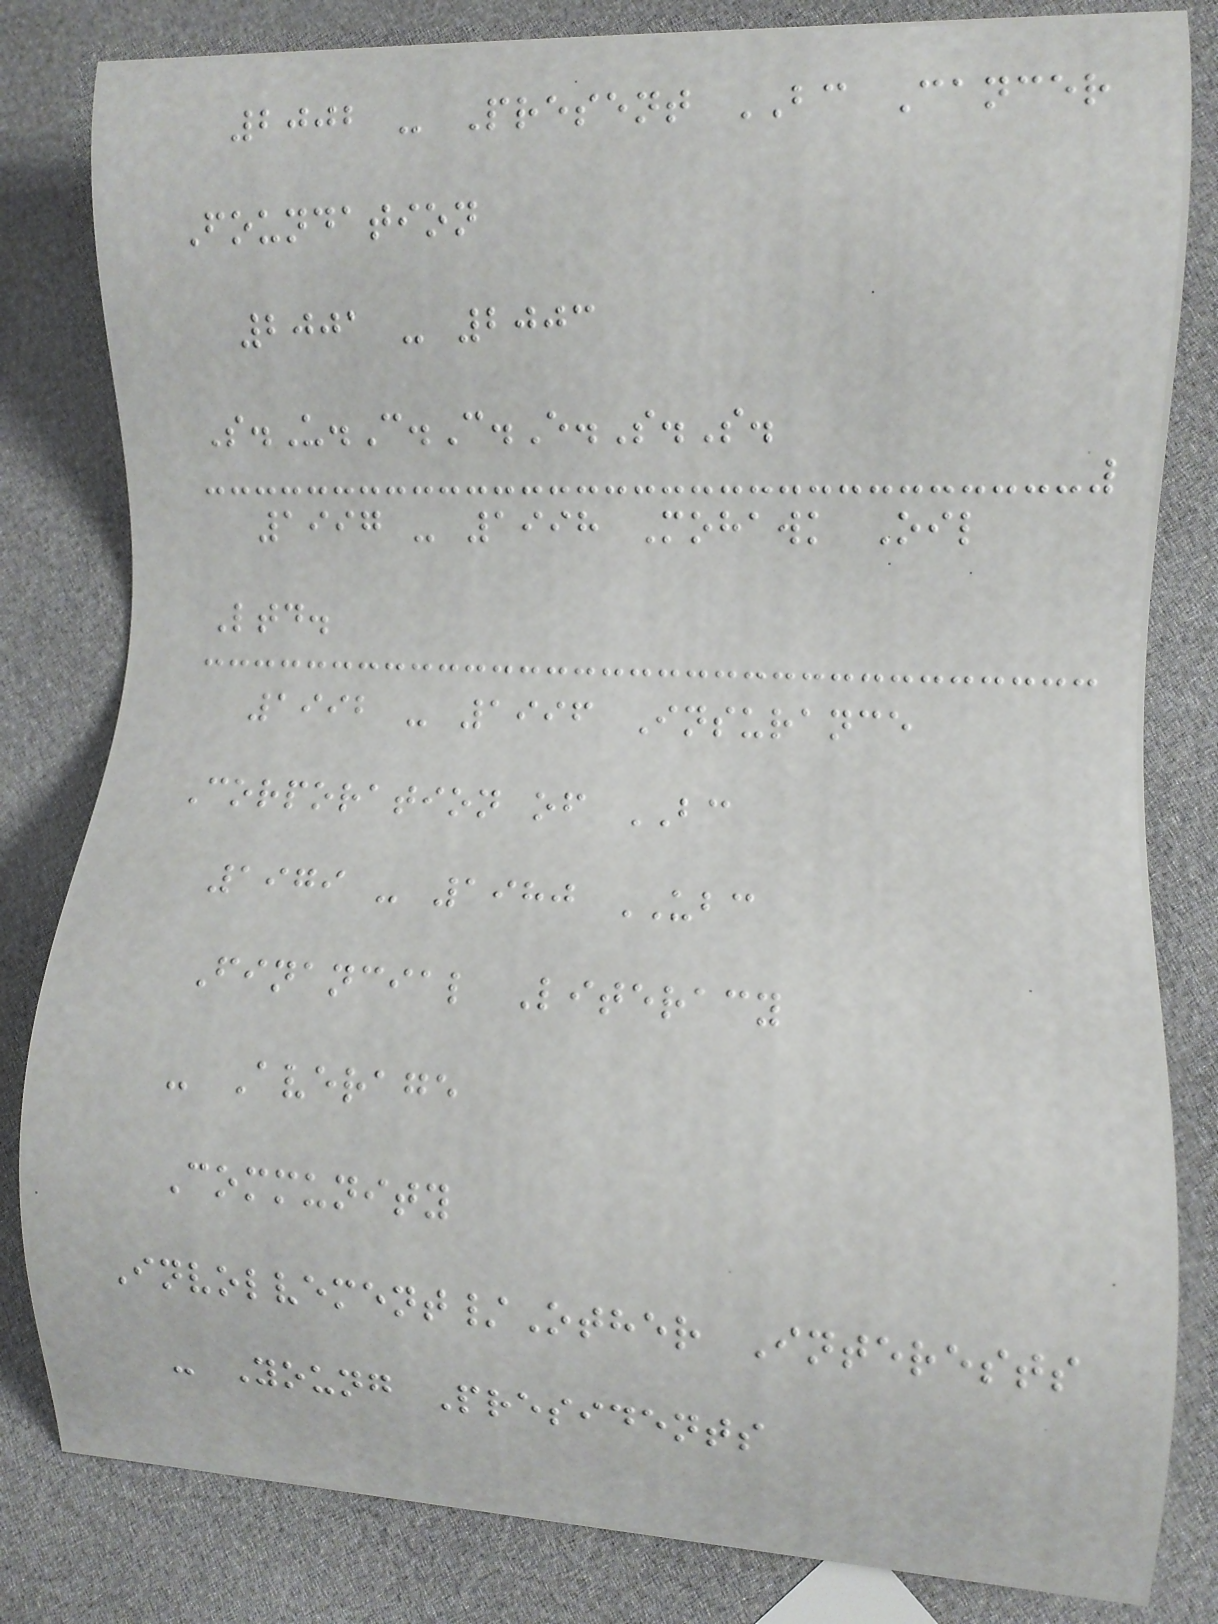2002 - Present BC Cancer
Foundation
2001 - 2003
S.U.C.C.E.S.S.
1997 - 1998 Mohawk Oil
Ltd.
1992 - 1996 Insurance
Corporation of BC
1979 - 1980 UBC
Financial Literacy
- Average
Community
Involvement/Other Interests
- Young Presidents
